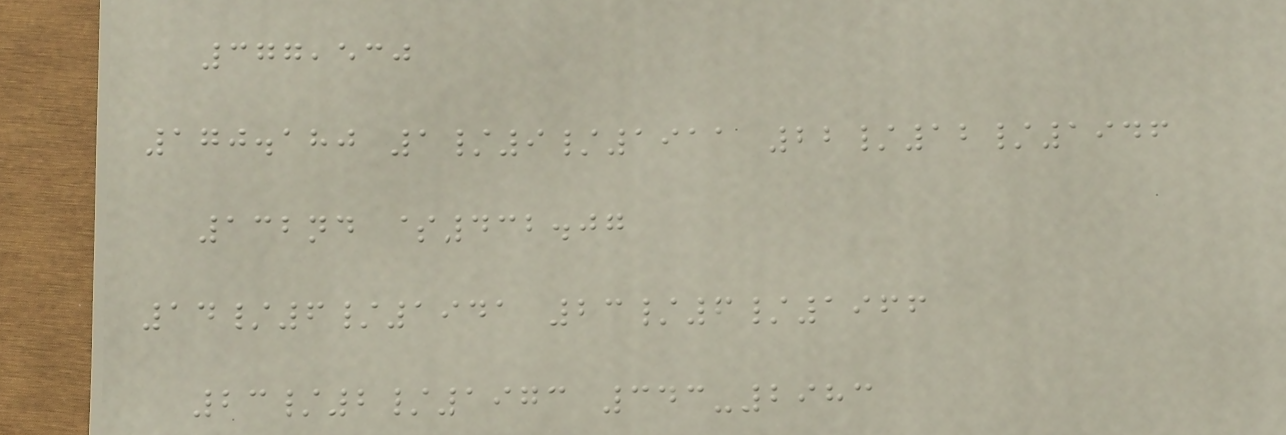377,530
170.180 1/9/1911 22/12/1946
132nd $432.07
14/6/1941 23/6/1966
23/2/1973 343-2983
